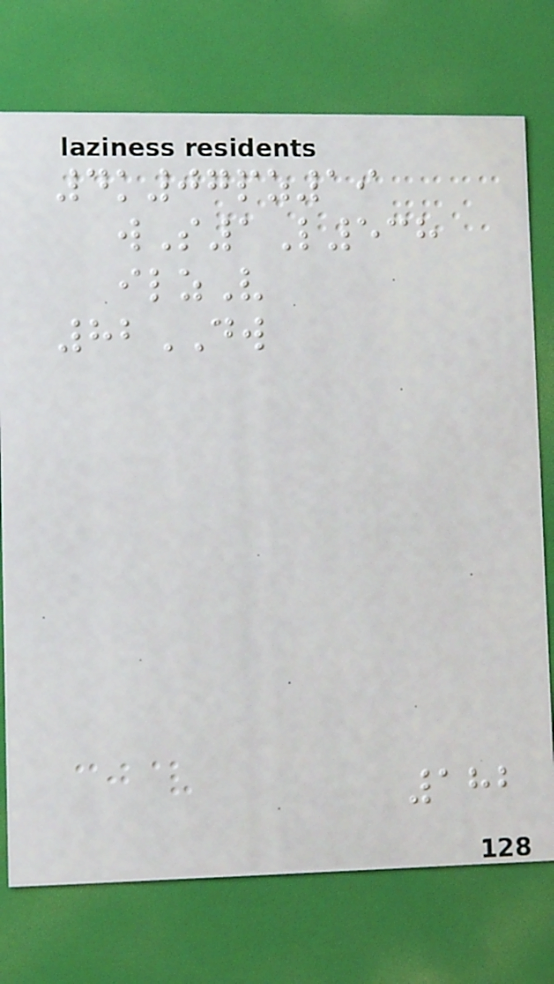4k07pz19
wS1L538
ilzV
82DW
182
